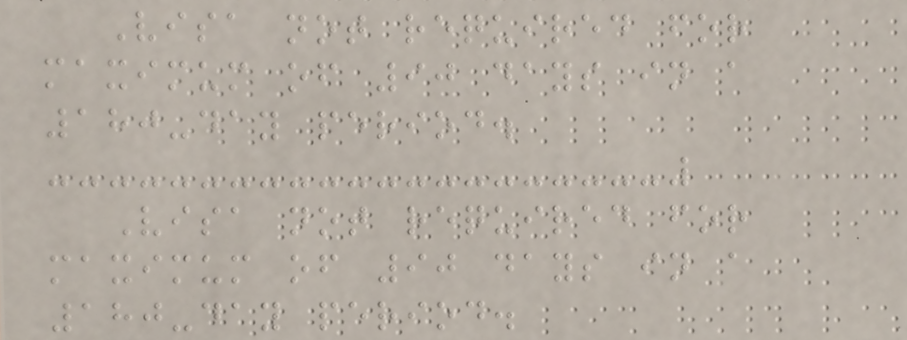Visa not required for
maximum of 90 days in a
180-day period.
Visa not required for
maximum of 90 days in a
180-day period.
